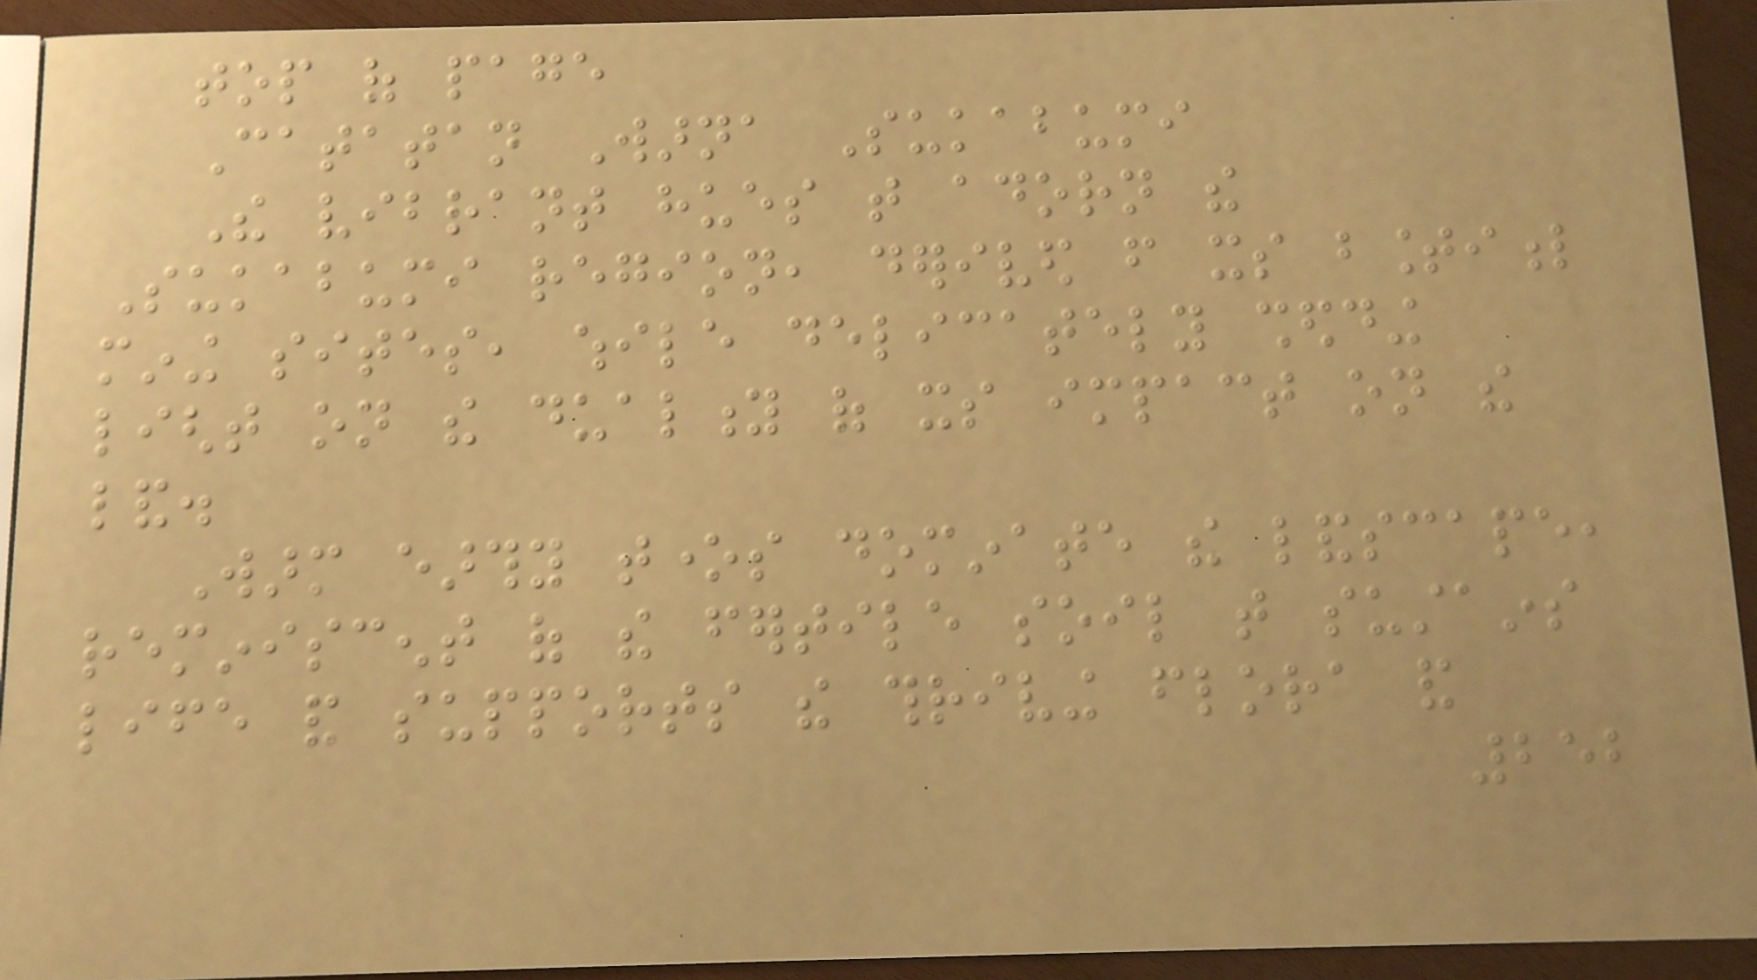top of page
Catatan Warna Sukabumi
The vibrant hues that adorn the
Sukabumi region, derived from its bountiful
mining sites, while delicately shedding
light on the duality of its impact on the
land.
Warm earthy tones dominate the landscape,
reminiscent of the fertile soil that sustains
life and supports the thriving flora and
252
